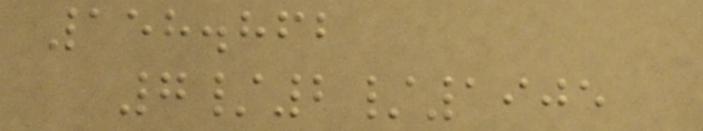158.862
7/2/1905
